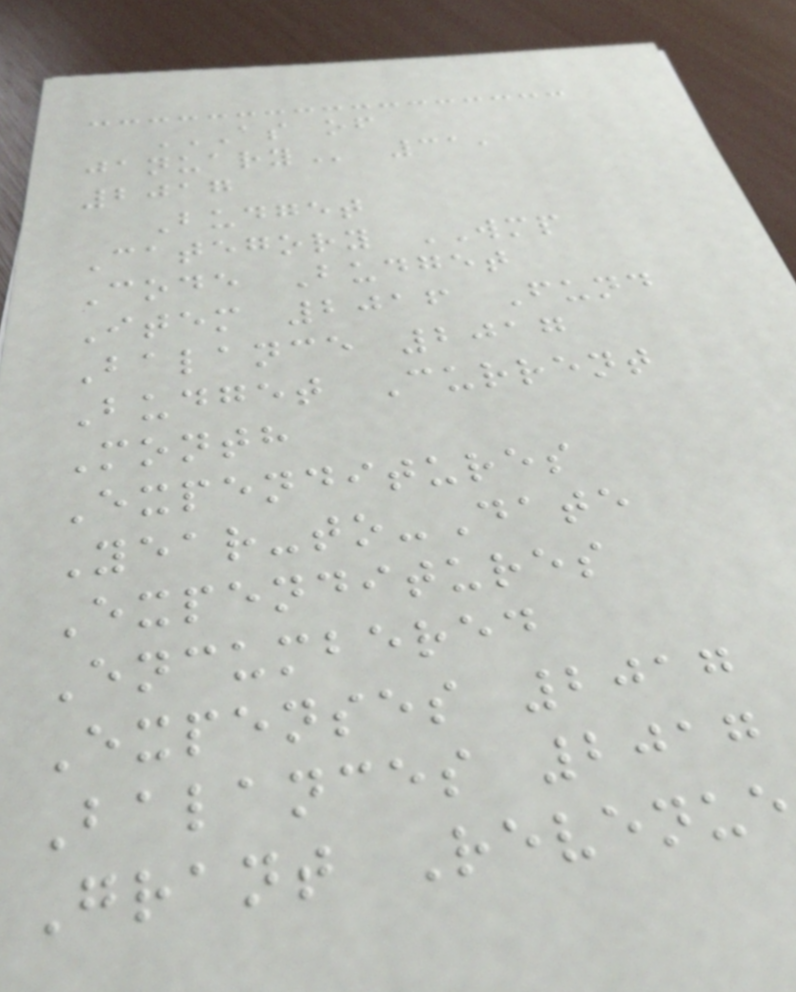AS OF
JANUARY 31,
2017
Budget
Category WMP
Code Budget
Item 2016 Fund
Balance 2017
Budget Current
Month
Expenditures
Year-to-Date
Expenditures
Encumbered
Expenses 2017
Balances 2017
Grant Revenue
